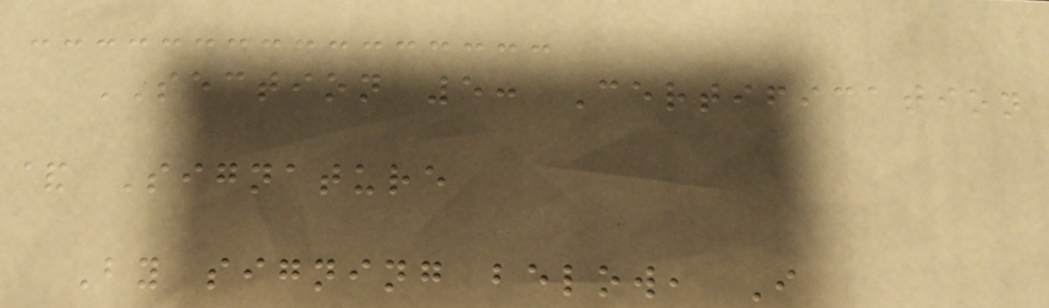SECTION 5: Certification
& Signature
By signing below, I
